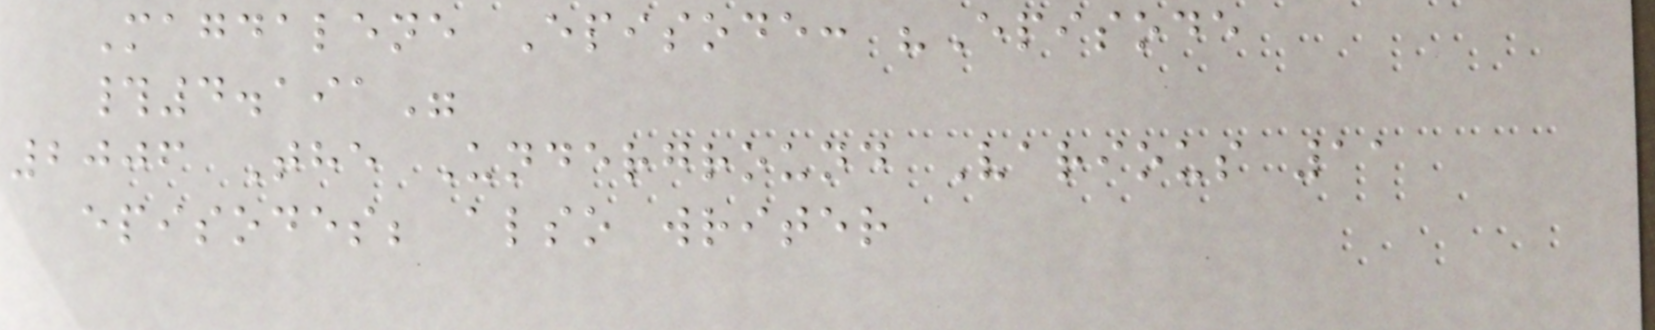Magdalene Episode: "Episode
#4.191"
2006 The Underground Various 11
episodes; also writer
